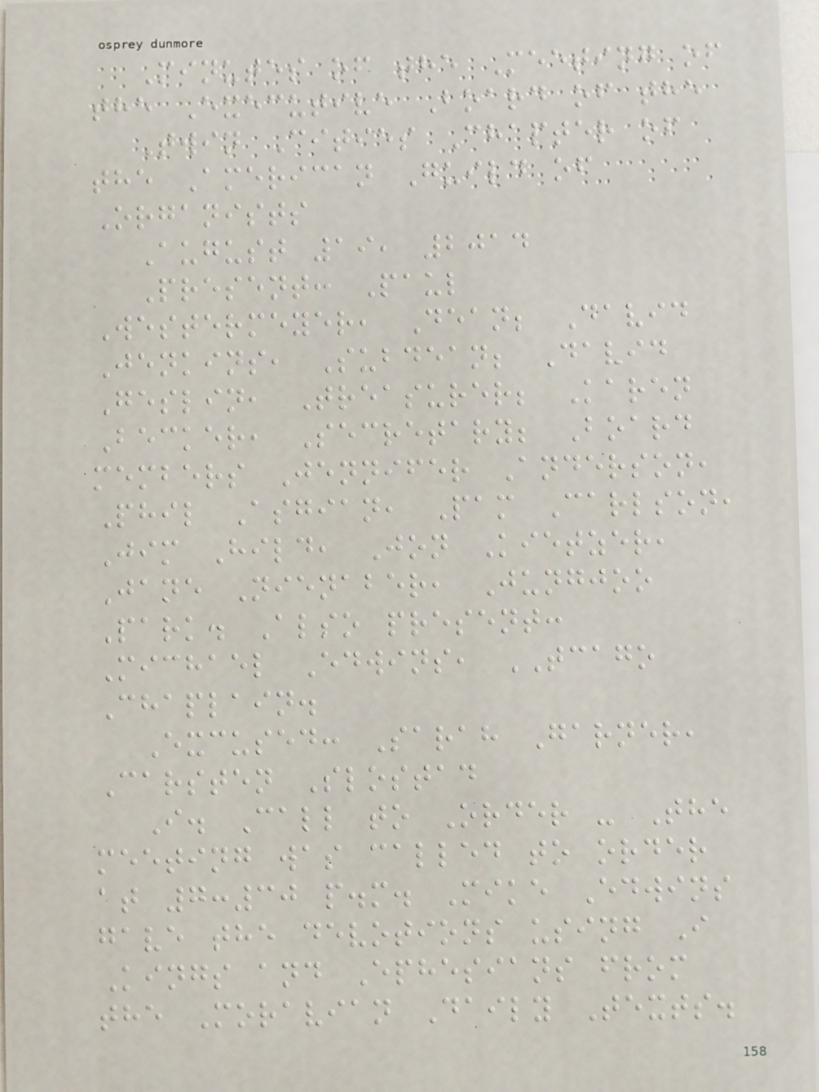Minutes of the Meeting of
the Executive Board of the
Twin Cities Chapter of
the American Guild of
Organists
August 19, 2014
Present: Paul
Westermeyer, Dean; David
Jenkins, Subdean; David
Geslin, Treasurer; Karen
Becker, Secretary; Board
members Jennifer Anderson,
Phil Asgian, Pam Carlson,
Jim Hild, Jon Kietzer,
Jane Nienaber, Jungjoo
Park. Also present:
Michael Edwins, TCAGO
Chaplain.
Excused: Sarah Garner,
Carsten Slostad
I. Call to Order - The
meeting was called to order
at 7:30 p.m. Mike Edwins
gave the devotions using I
Kings and Ephesians from
the Moravian Daily Texts.
